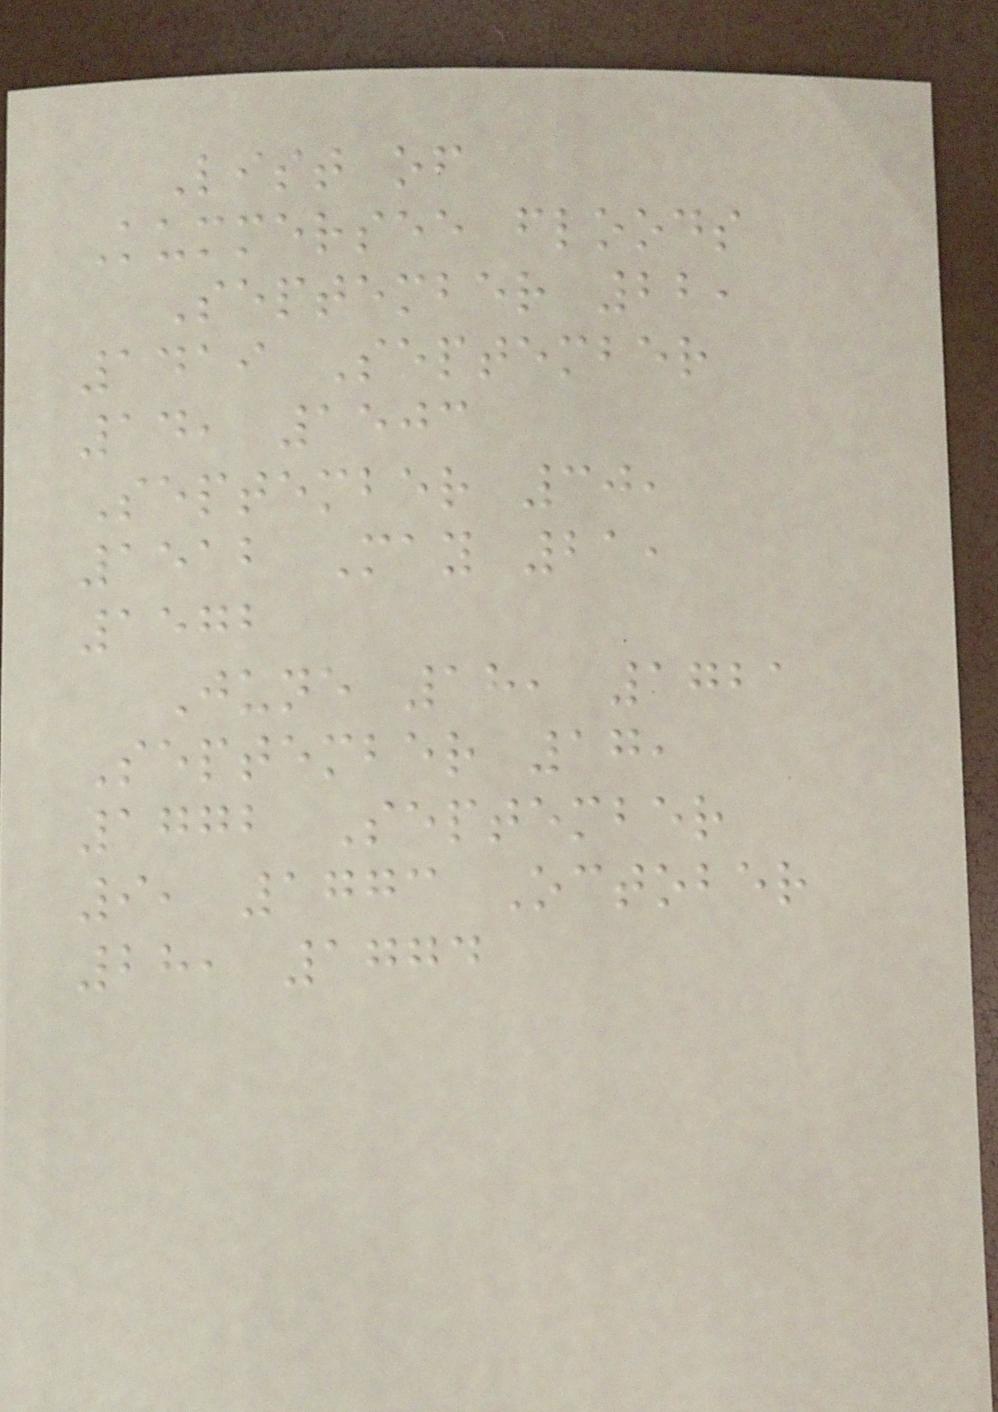List of
Kummersee floods
September 22,
1419 September
14, 1503
September 30,
1512 May 21,
1572
June 18, 1721
September 17,
1772 September
9, 1773 October
28, 1774
